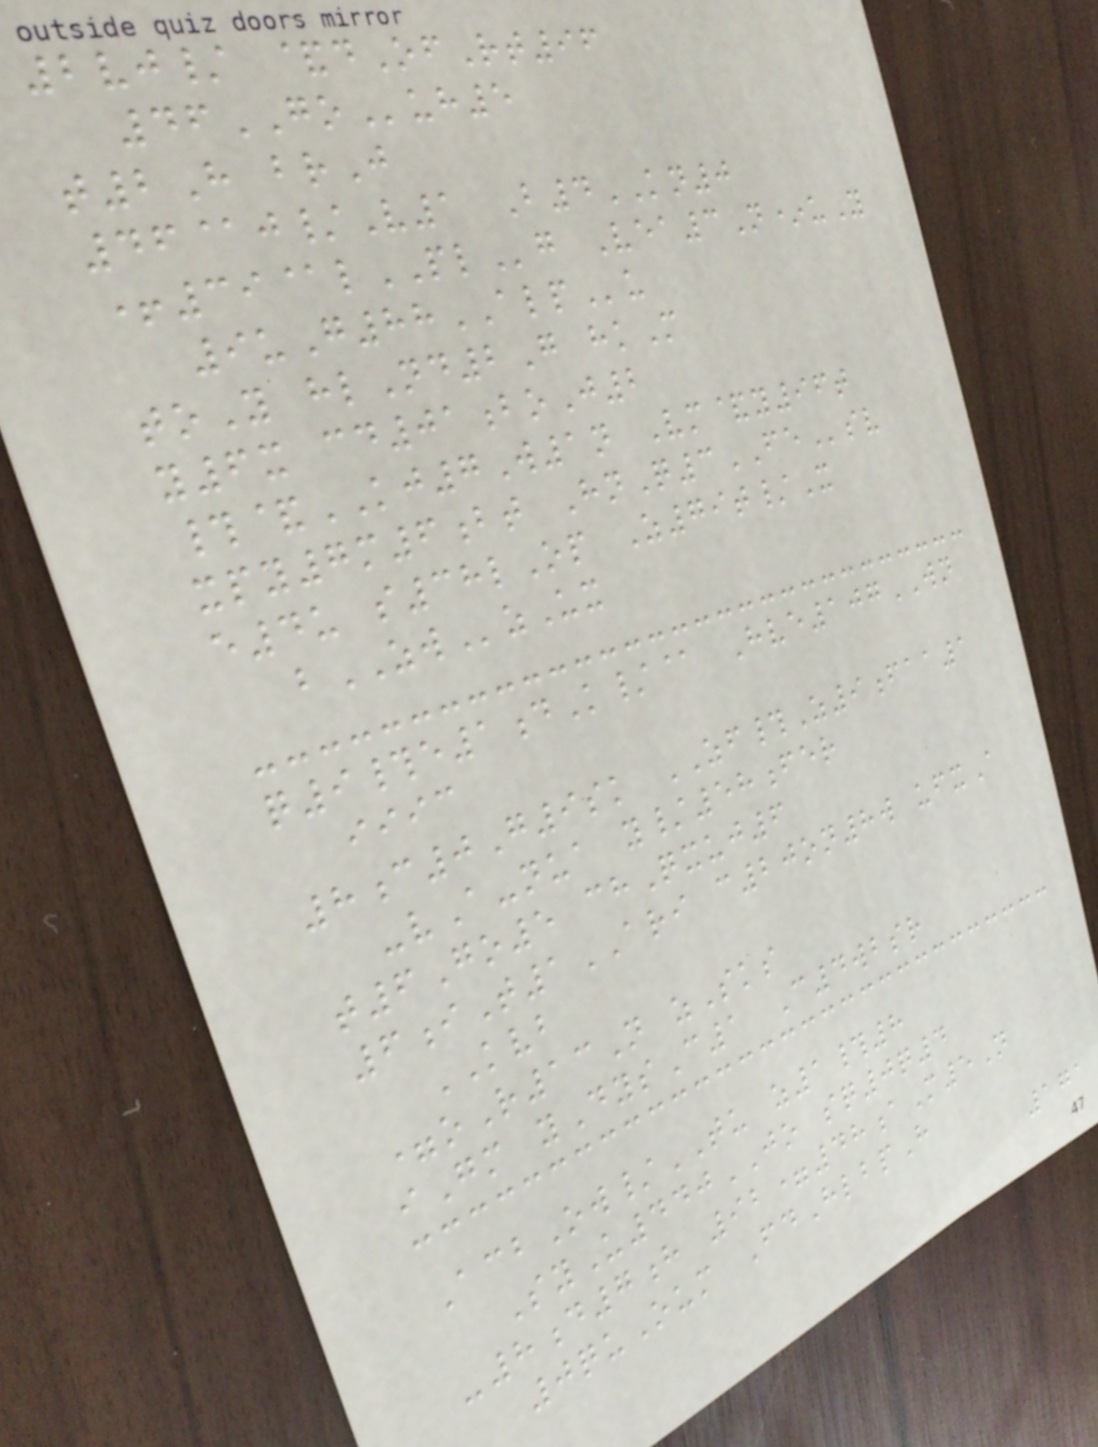2vj/ &dOfRt96
46GOuh5
t2H brJ
46@j/V1 B4KN0
+39@lPLg Vea3N*uY
9uG88ALPu
toY hlNd2G hkM
y6x cd01boJ2
#&KJ7W1n Vm&y96t
xpy7m6bt HnQ3FEsv
e4u s38lOp Z79t/X
bZWzUx
q9#e1dK/@ Hve107WN
iiic
8c0G9sk ZF#Z9faa1
-vA-nua y/58fer
t6Go5 chQxuj6
6iT1ARI c20on8w ufxA
KVB
=oR13N zSks
iGm yDysC1 C4wbsr
AcbOw/TU z1#8
SyU440JO sq0q4
-8d7h 92=48aM5N
0quOum FdHlbpH
171
